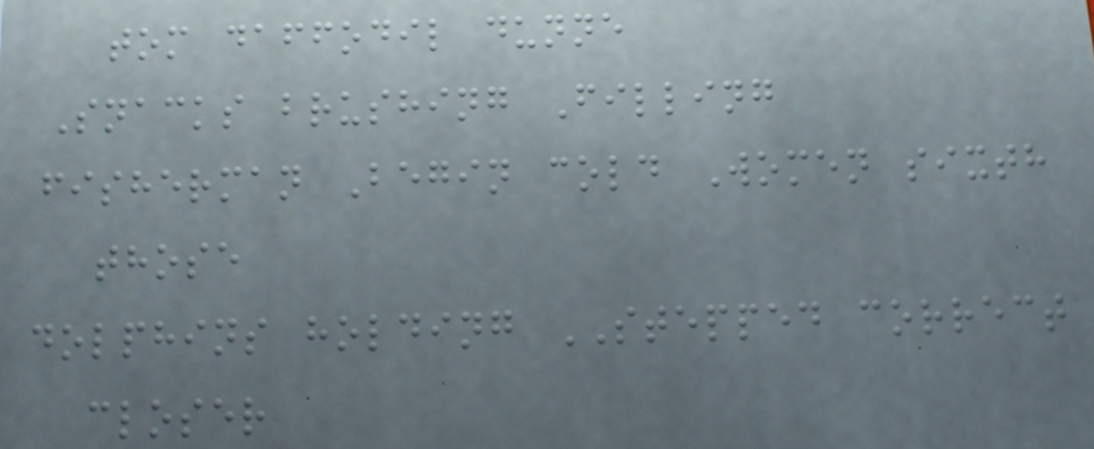tom daffodil dunne
Snacks brushing Filling
fisherman Begin cold Women sixth
those
dolphins holding STEPPED correct
closer
